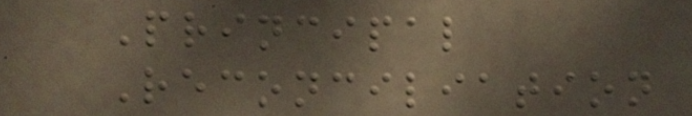Principal
Reconciliation
